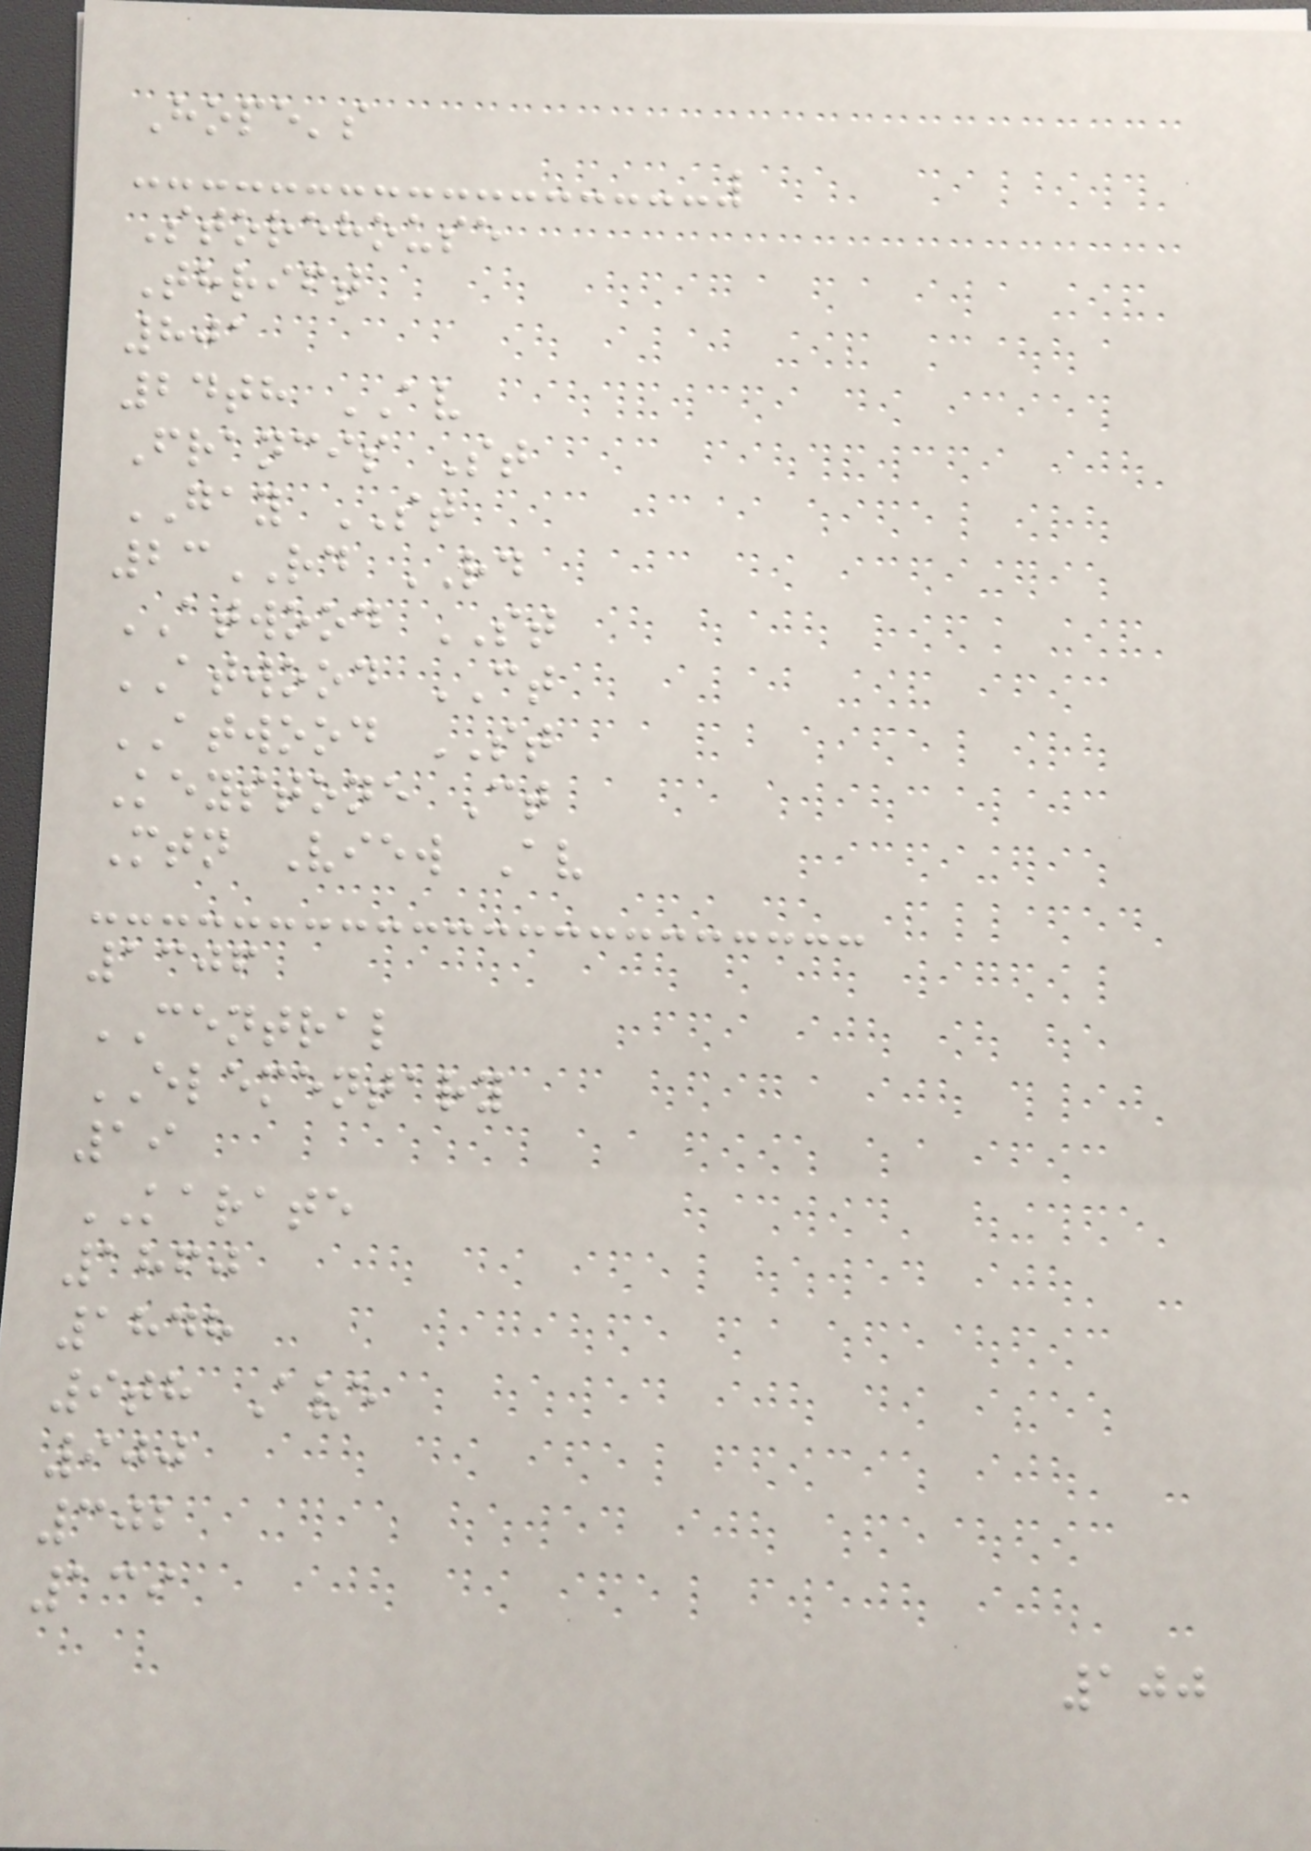Hope's
Storehouse
Thrift
801
24th AV
Francis St
GAY ST
23RD RD
ATWOOD ST
ATWOOD CT
ATWOOD ST
Keystone Ct
Mtn View Av
1306
CENTRAL
ELEMENTARY
19
KARATE
1860
1848
9th Ave
900
302
139
100
